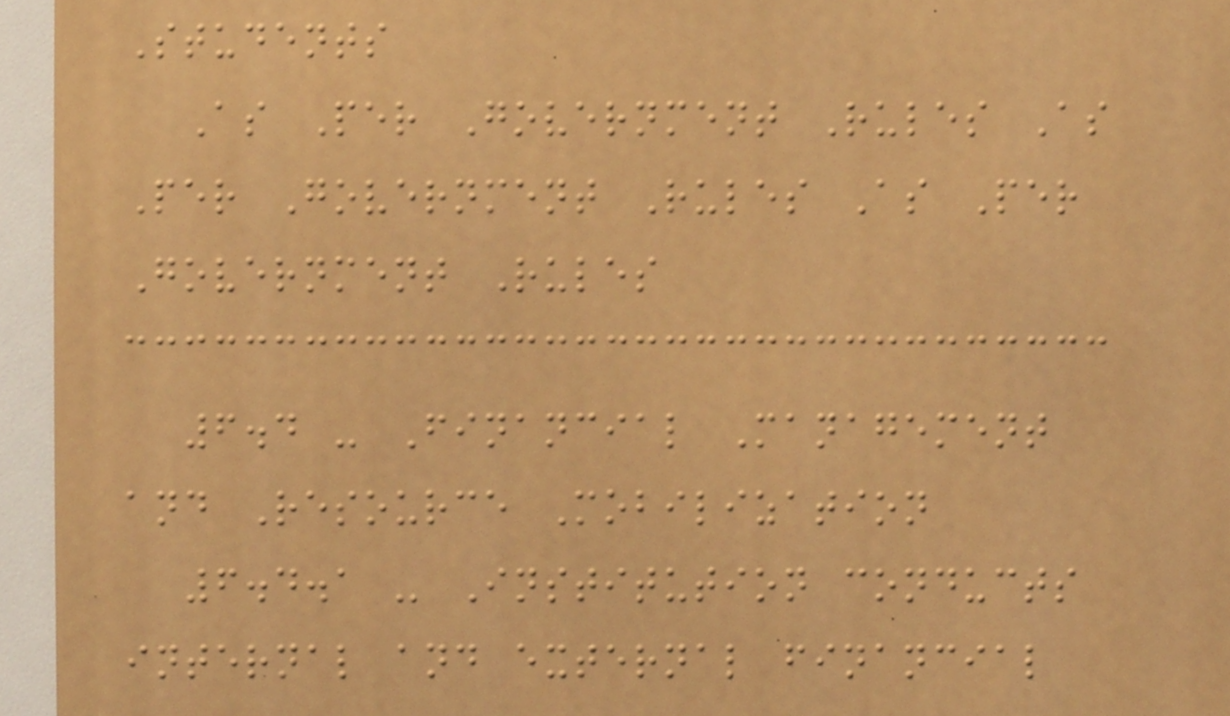Students
As Per Government Rules As
Per Government Rules As Per
Government Rules
6.4 - Financial Management
and Resource Mobilization
6.4.1 - Institution conducts
internal and external financial
